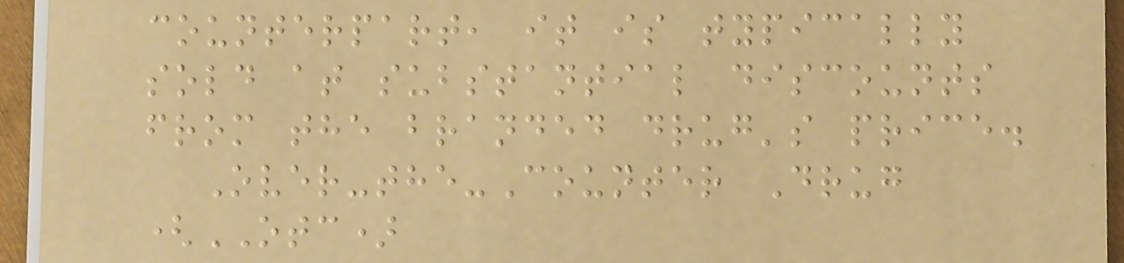counterpart, it is typically
sold at substantial discounts
from the branded drug's price.
Over-the-Counter Drug
(OTC)
